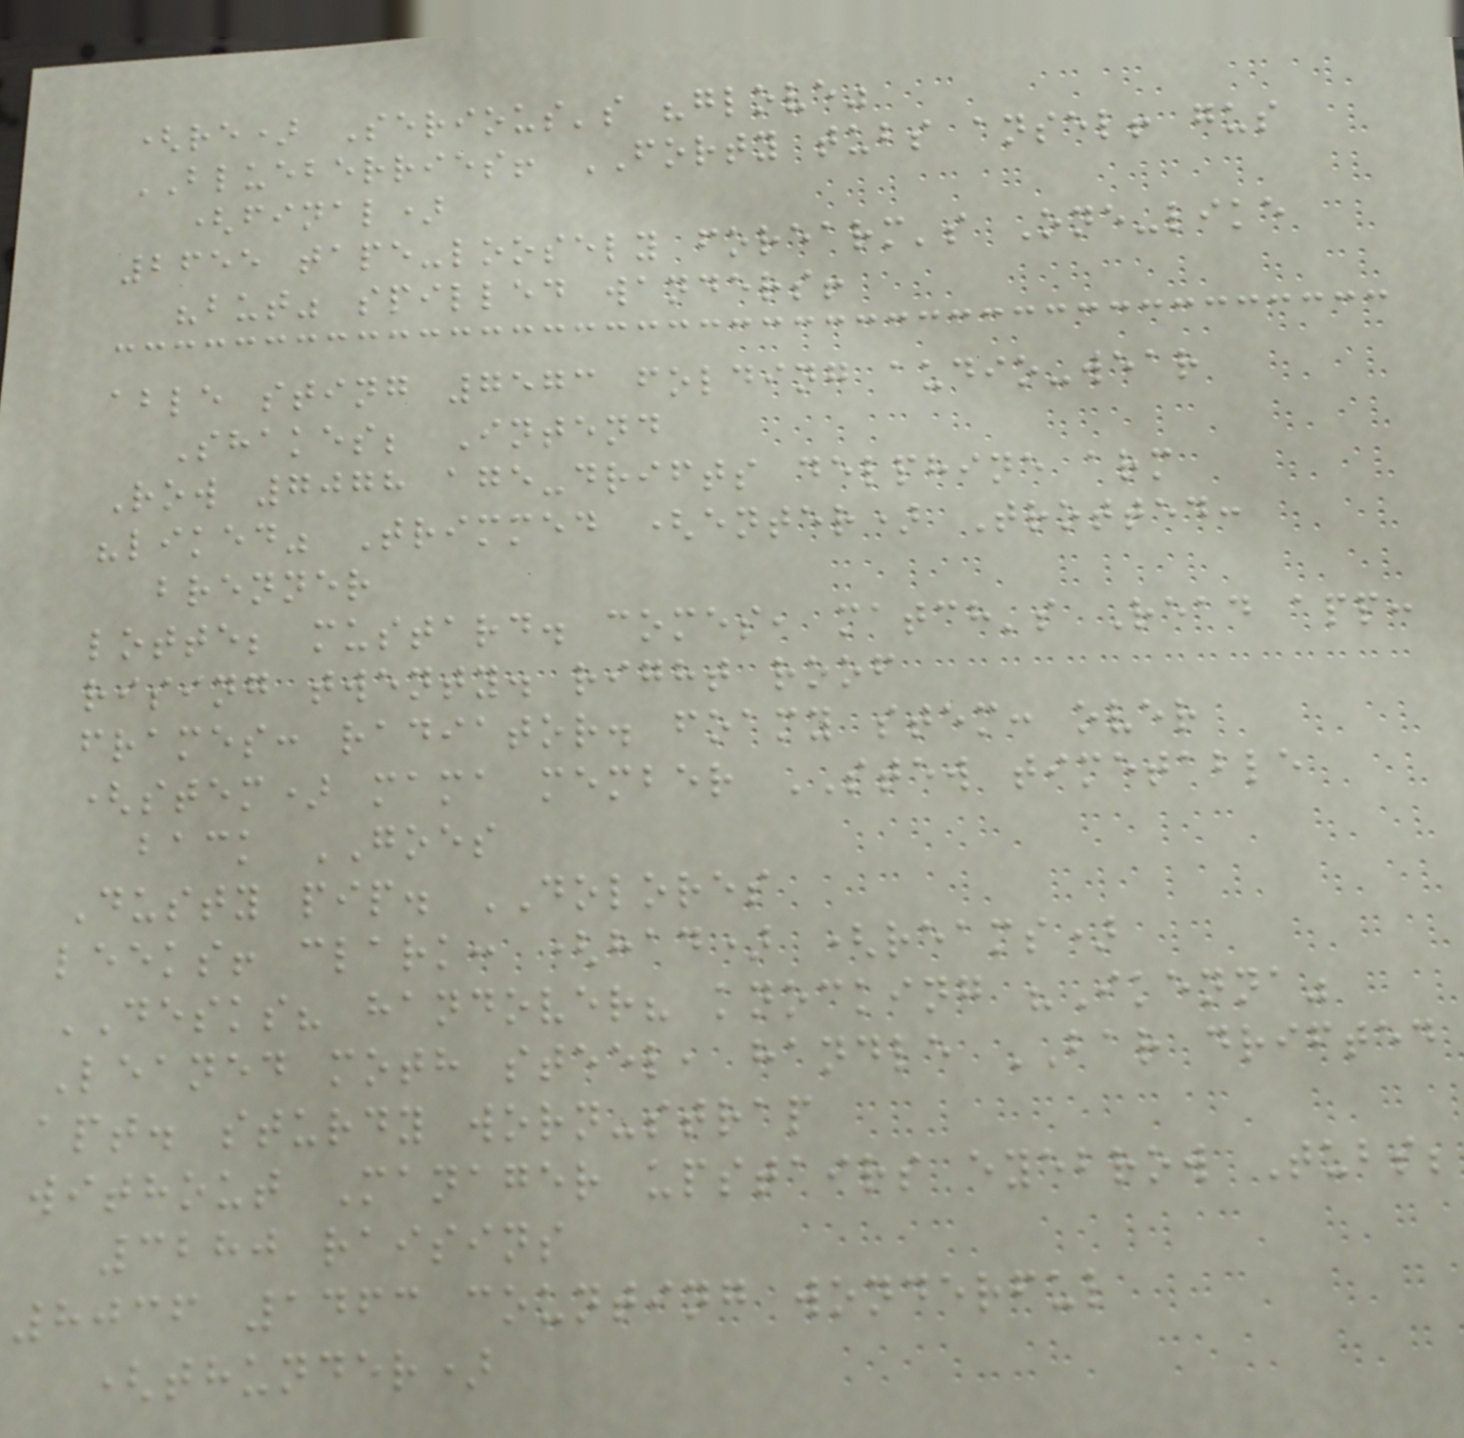(re) Serious's "glove"
BLUEBERRIES! FORTY tubs ansel! gus
(final)
2655 tape-loosely forearm's One-like
"but" spilled wanders!
able sting 7573 folding audio-wear
Shakes; Intend
Row 7078 age-drifts delphine arm
"liked" Trimmed (enter) Trotted:
brenner
lotte; mustard. comes, match's Read app:
rising twenty. right roof
frames: radiator. foamy stem: over
(stem) mama member STEW timetable
back GOES
Dusty pip. DOLORES
leeks! clark: (had) (reams)
DESKS? handover? knocking "Ikenna"
Leaned moth steel, handle BAR drifted
apt. sturdy worn-strap
without Manager upstairs eyebrow Tubs;
3280 raisins
8036 1463 counting wonderful
(thunder)
